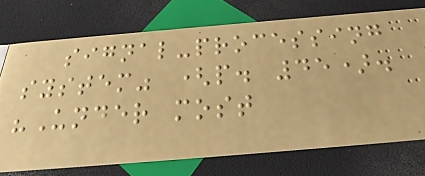signal-processing
system" (p. 45).
"Under most
